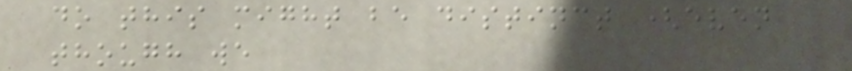do this might be distinct (even
though we
